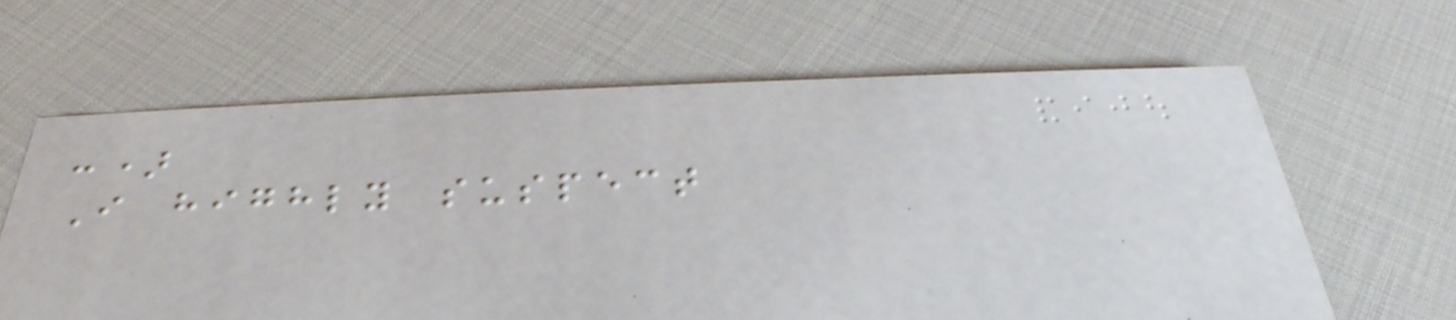:)
I highly suspect
